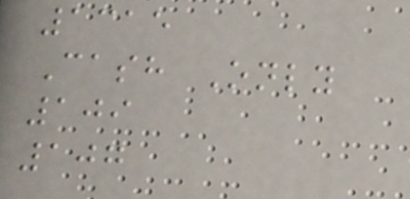1315
Cash Only
109
107
